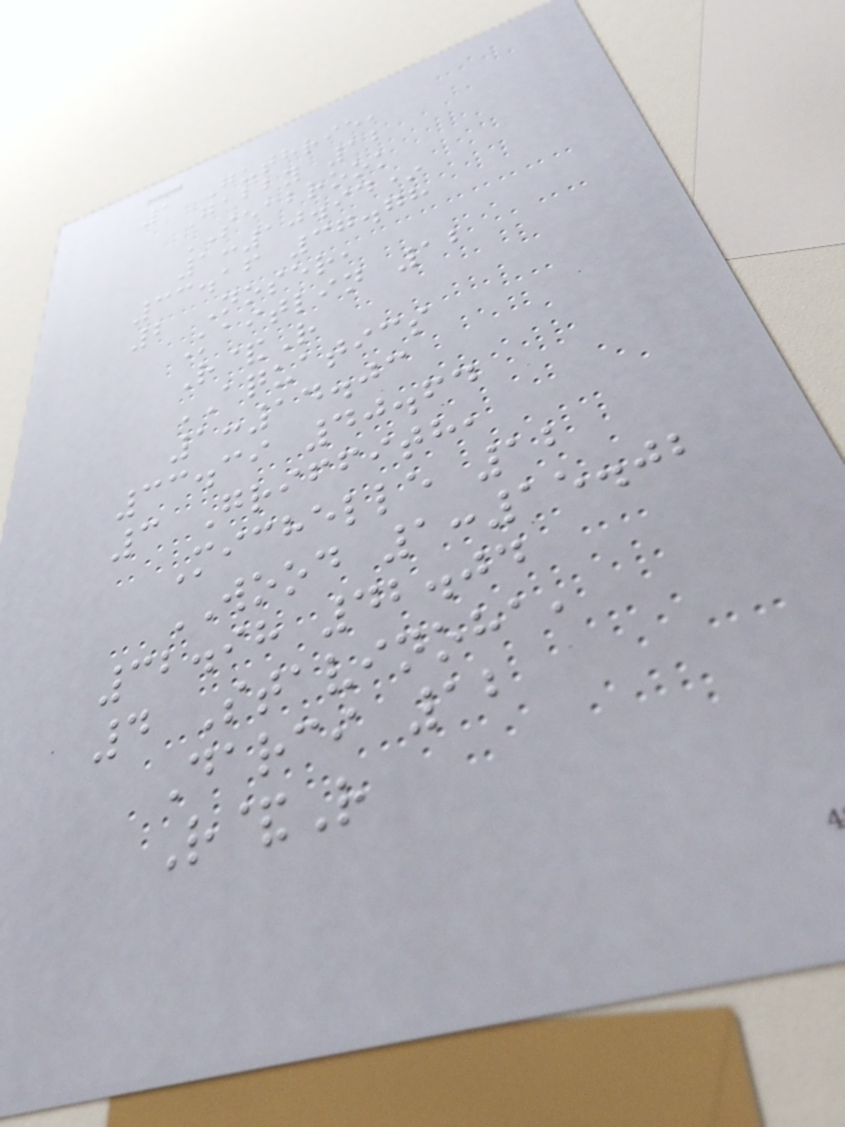1 Guthrie,
Gabby 12
SEABROOK
1:10.94*
33.16 37.78
2 Noser,
Kaitlin 12
R&R
AQUATICS
1:14.03
33.39 40.64
3 Griffith,
Michelle 12
WOOD 1:15.02
32.98 42.04
4 Stavinoha,
Darci 12
R&R
